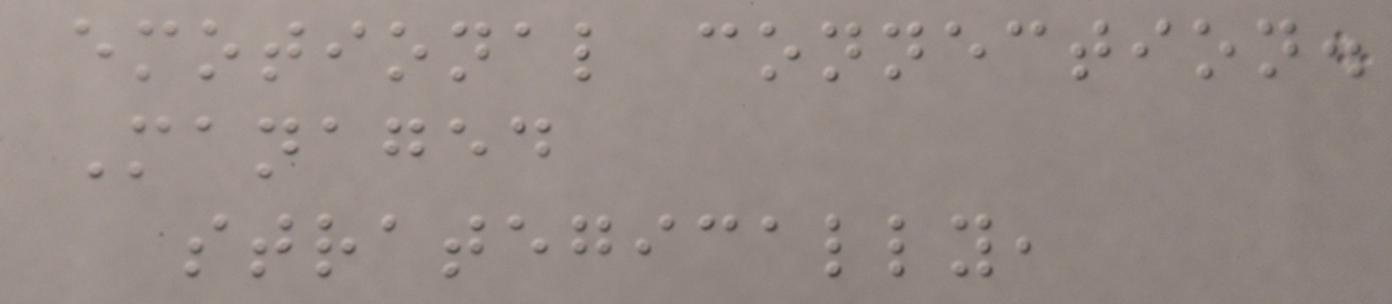emotional connection.
Managed
strategically,
